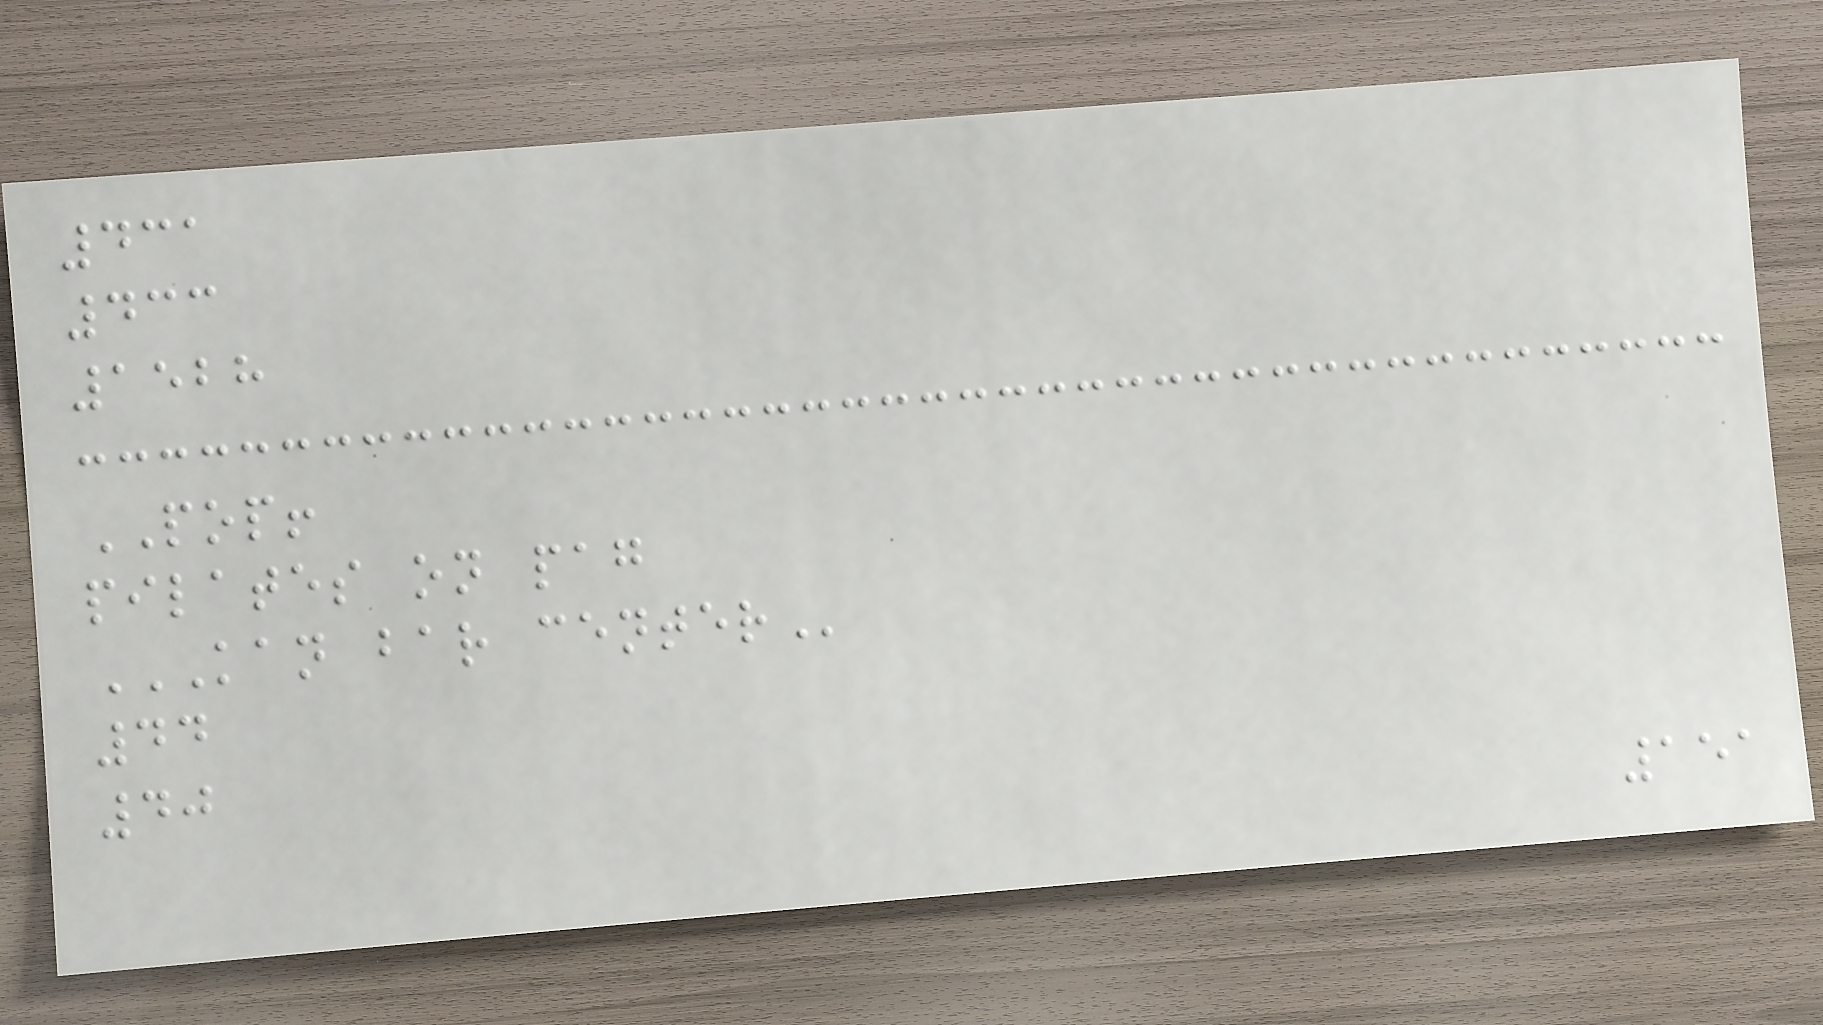431
433
1528
POP!
pilates on pag
KAN BAR CENTER
44
40
151
